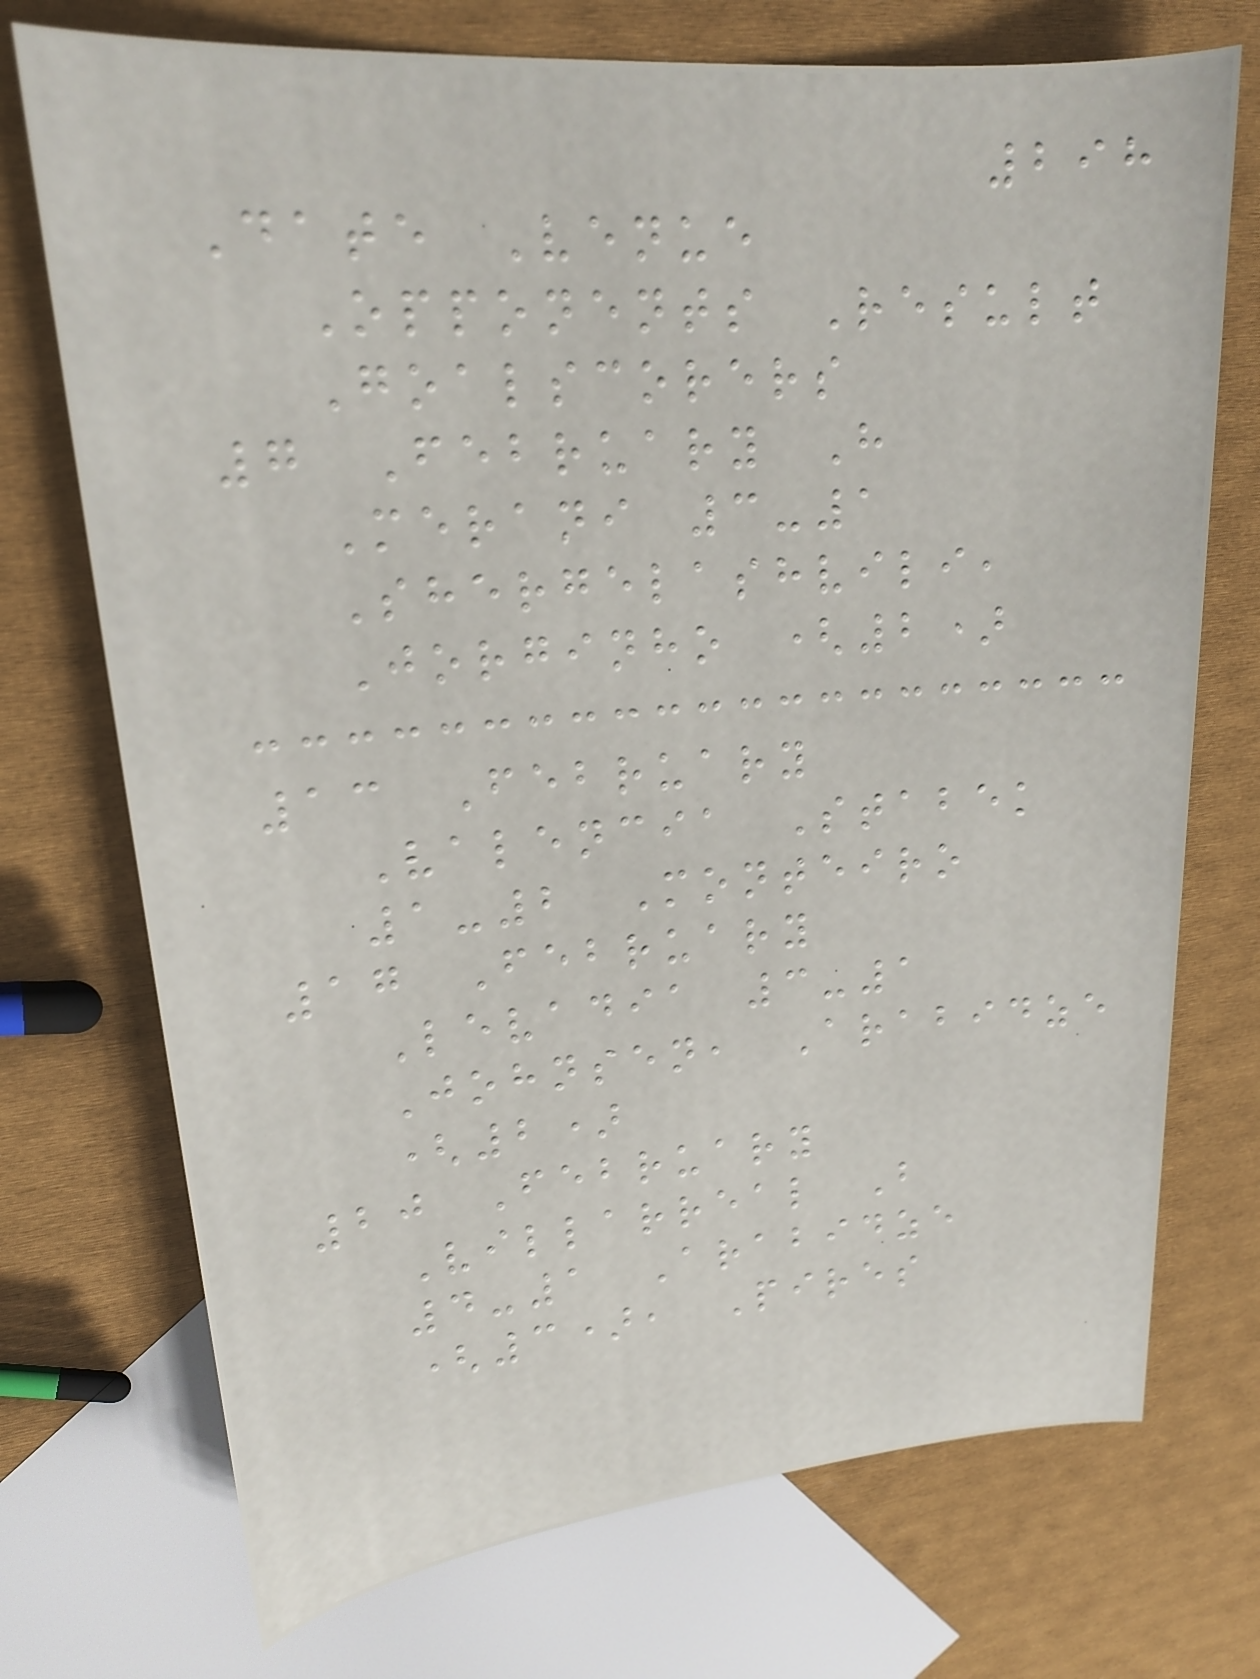298
Date Venue
Opponents Result
Goalscorers
7 February H
Merani 3-1
Shergelashvili,
Jorginho (2)
13 February
Valencia Stabek
1-2 Monteiro
17 February
Levadia 3-1
Johnsen, Arabidze
(2)
20 February
Villarreal B
4-1 Arabidze
(3), Pires
